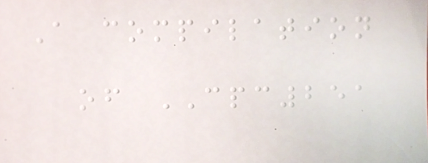A compilation
of CPC251
